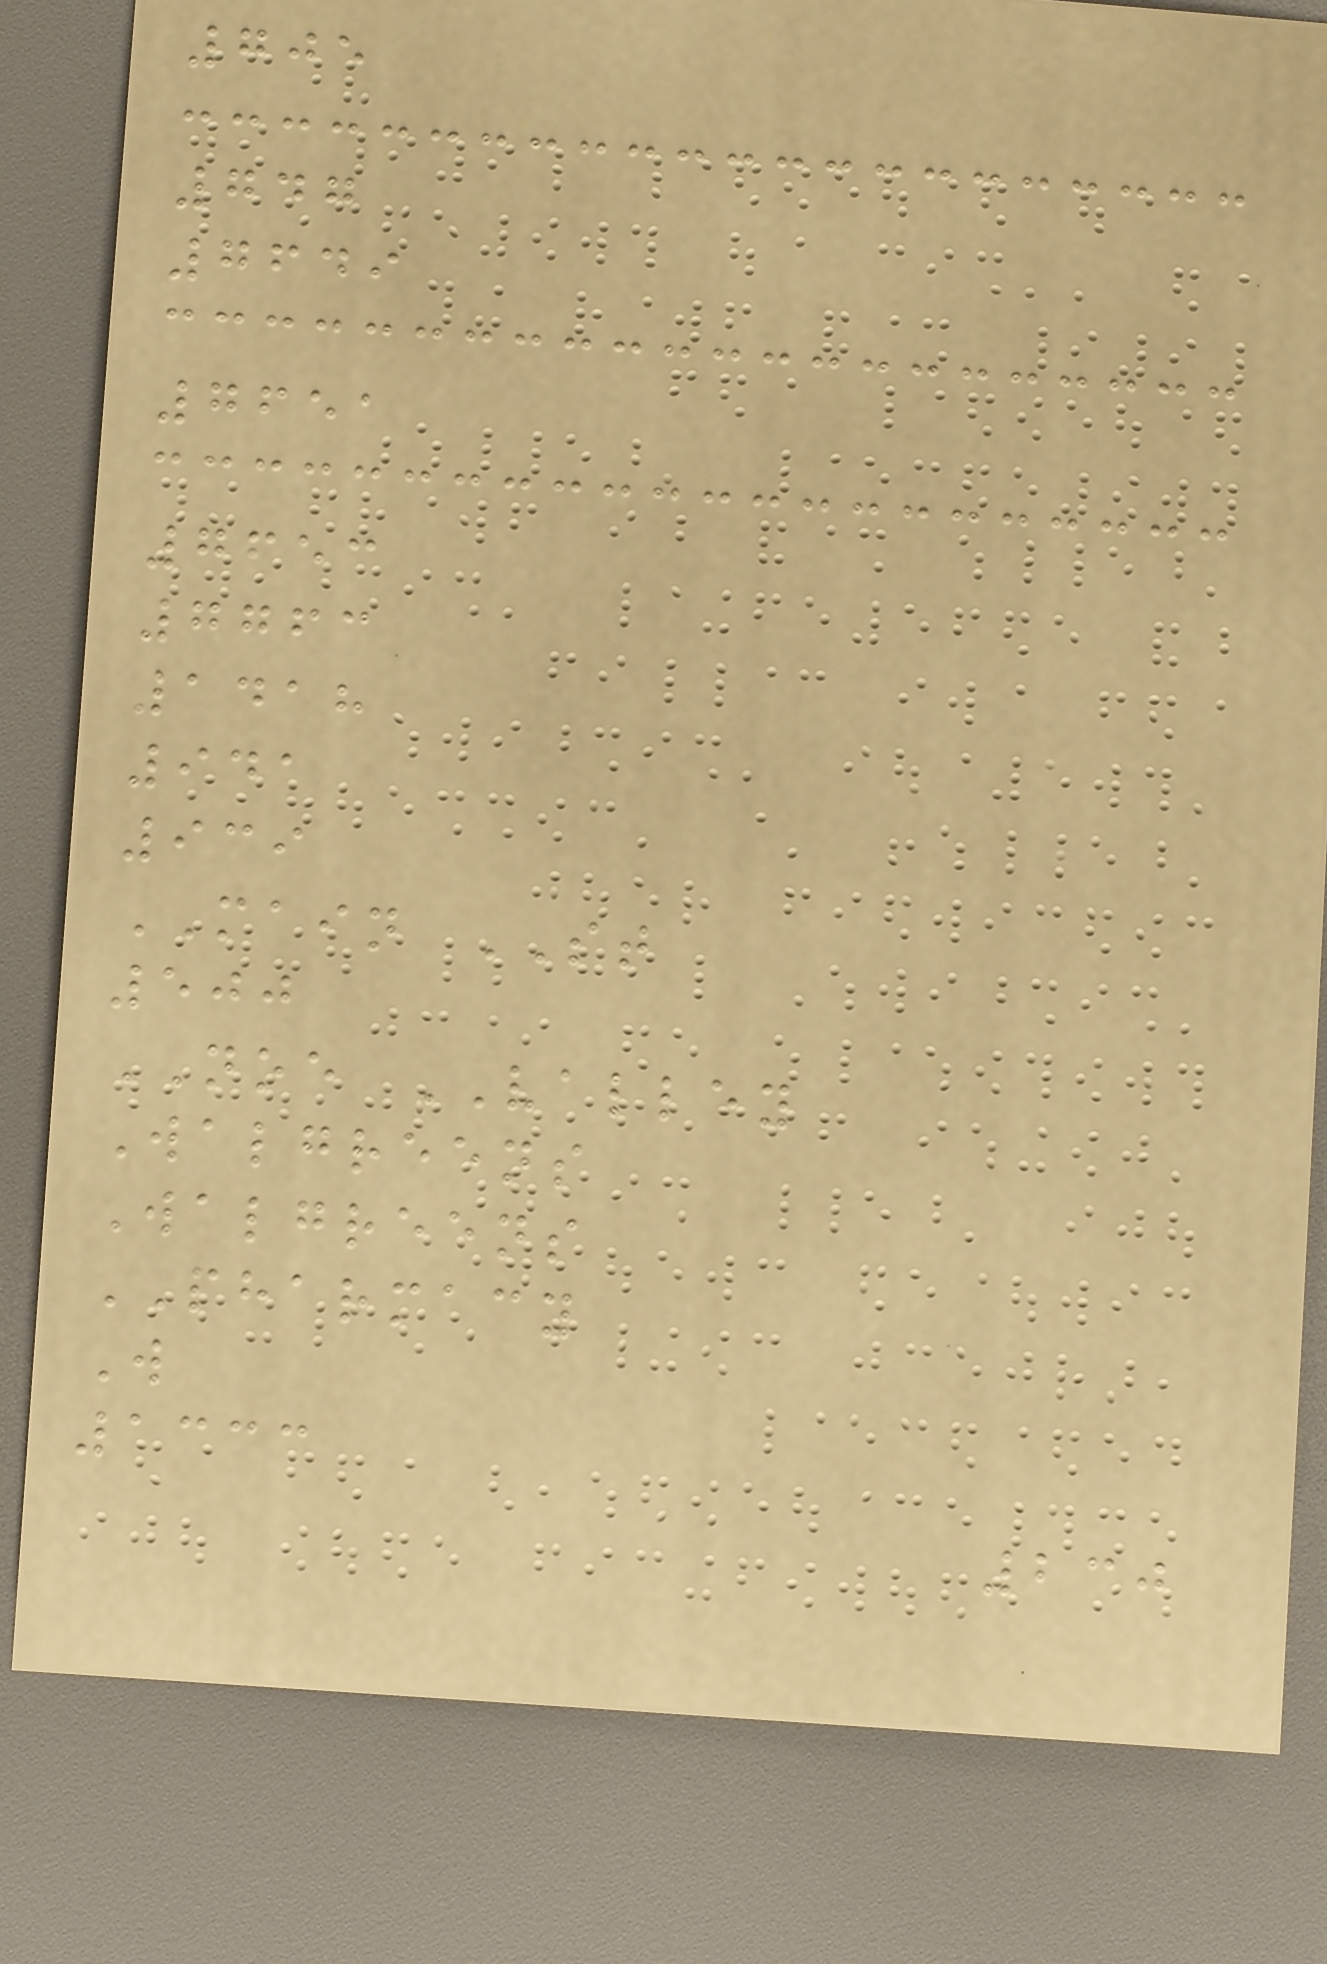705
747
7649
7651
7653
7763
1418
941
939
MAIN ST
500
NOE VALLEY
Walgreens
Walgreens
PHARMACY
W
1333
230
